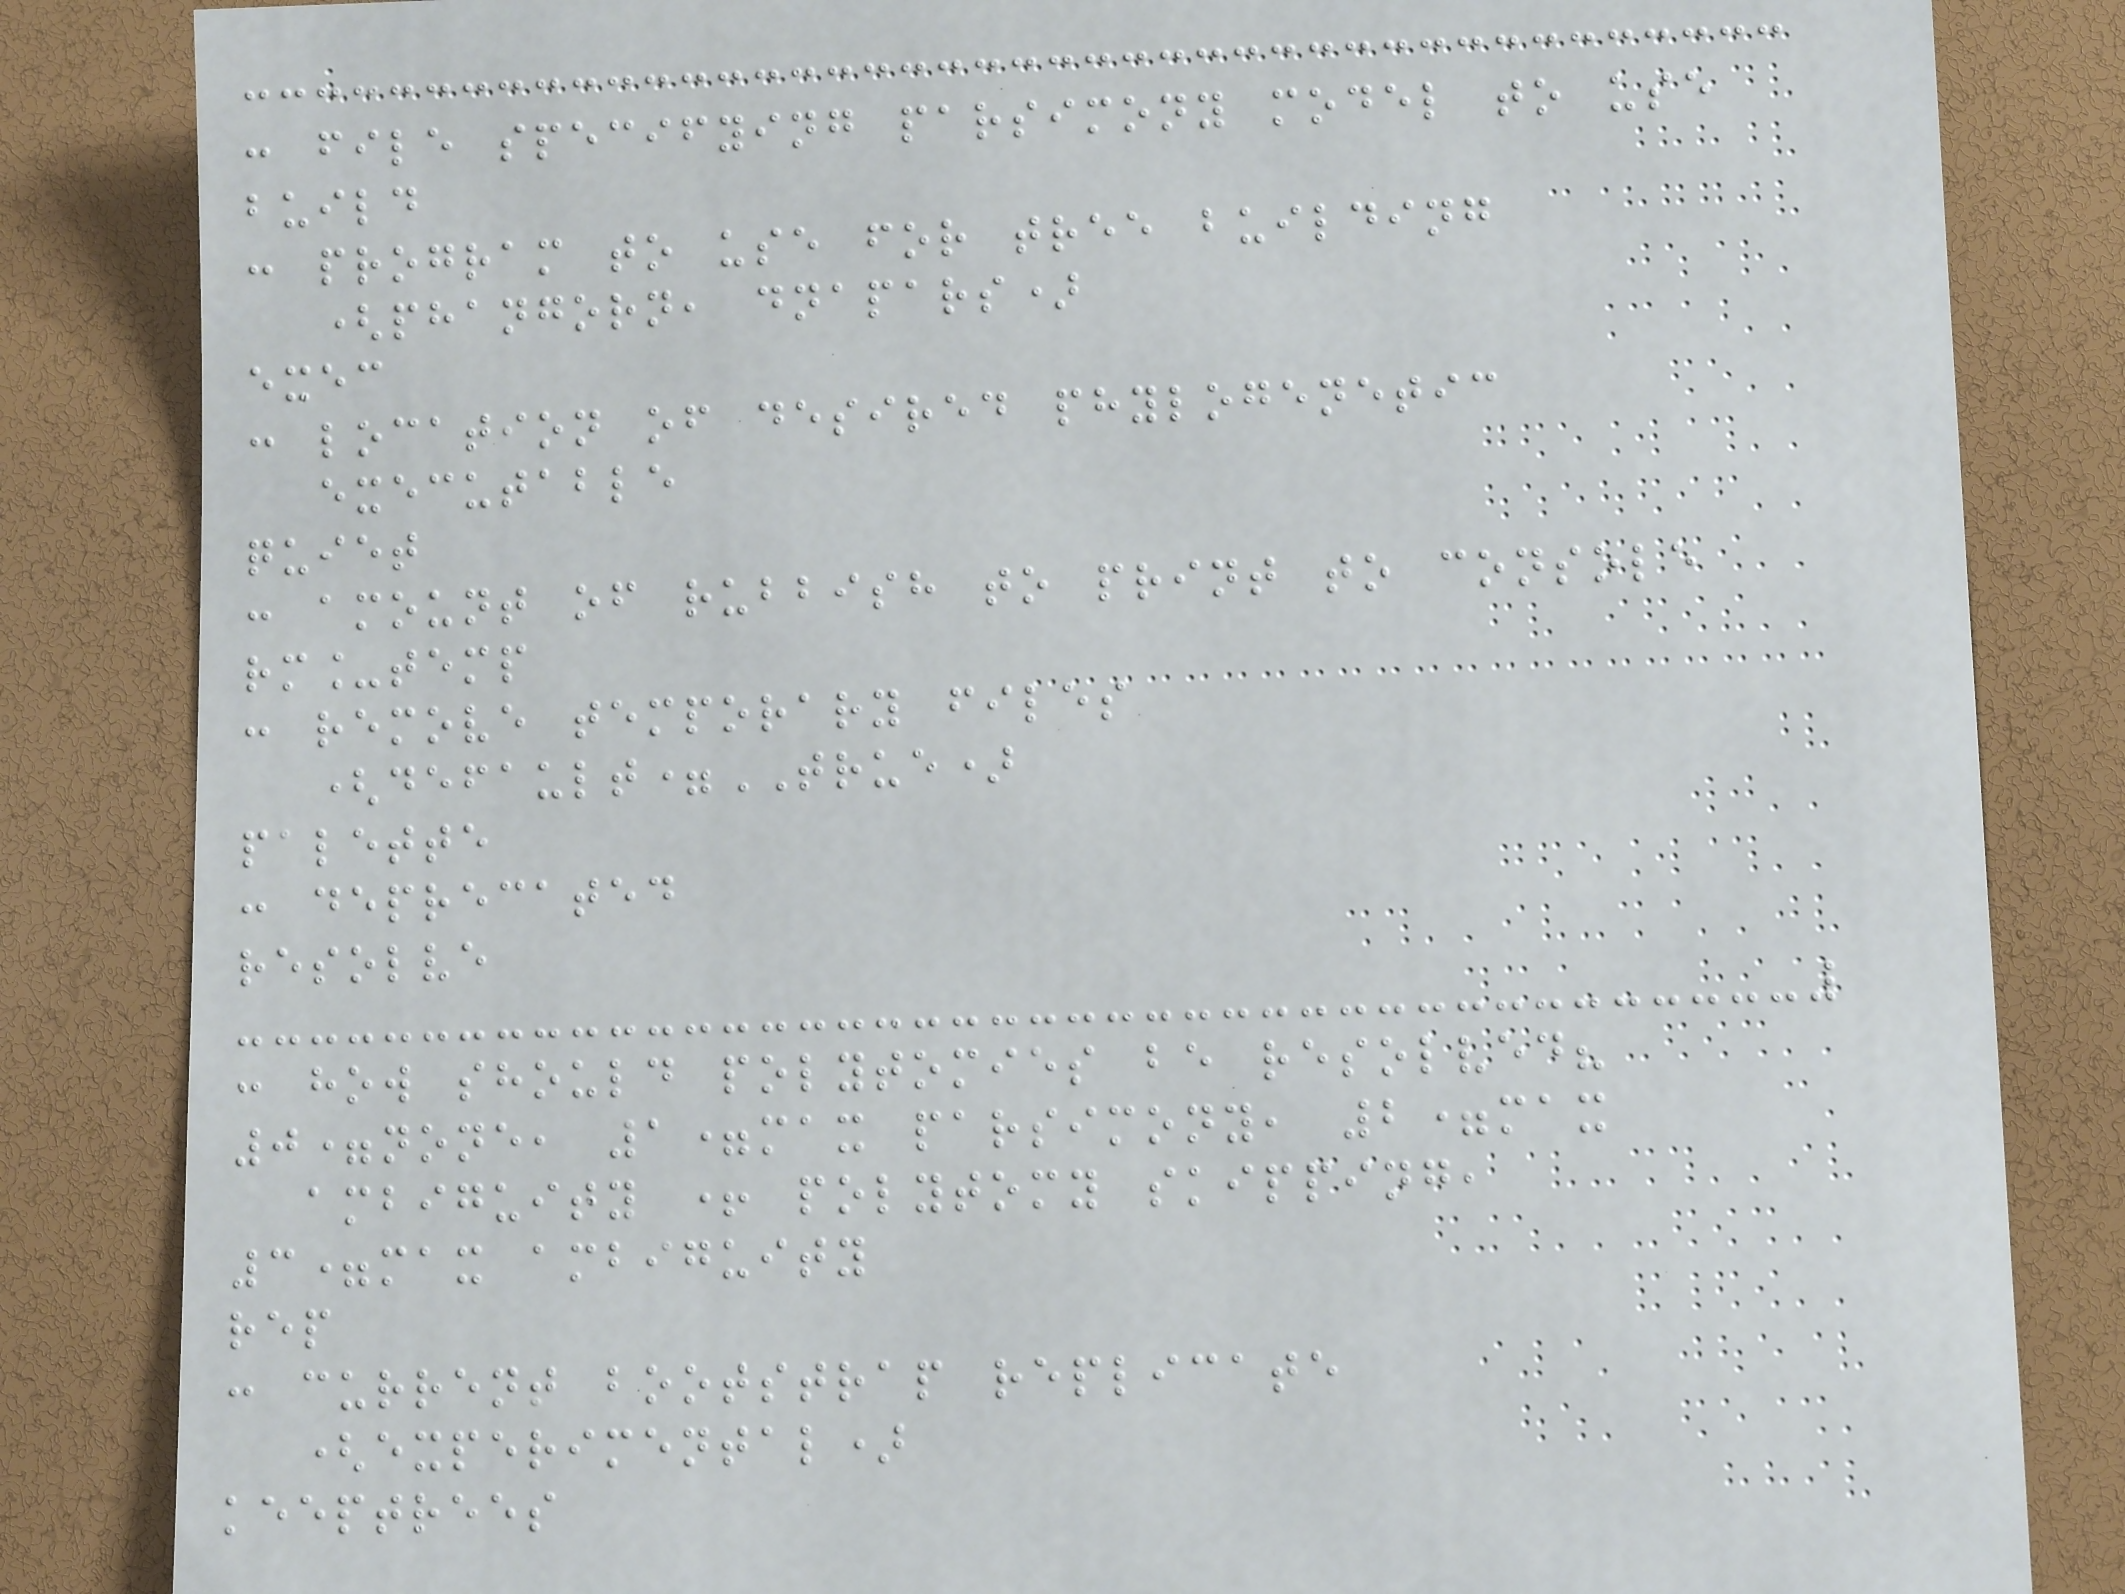: file specifying parsimony model to use
build
: program to use for tree building
(phangorn, dnapars)
exec
: location of desired phylogenetic
executable
quiet
: amount of rubbish to print to console
rm_temp
: remove temporary files
(default=TRUE)
palette
: deprecated
resolve
: how should polytomies be resolved?
0=none, 1=max parsimony, 2=max
ambiguity + polytomy skipping,
3=max ambiguity
rep
: current bootstrap replicate
(experimental)
keeptrees
